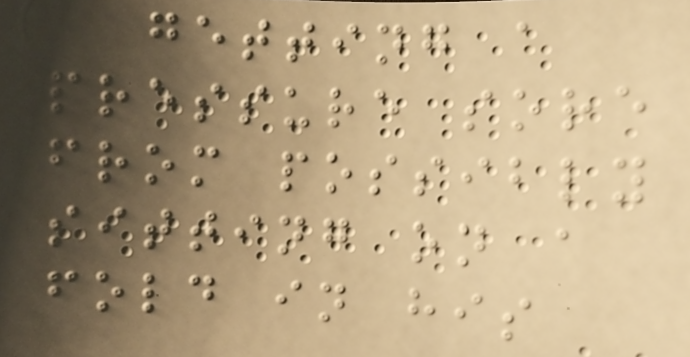getting a
pressure sore
from possibly
sitting on a
fold in his
